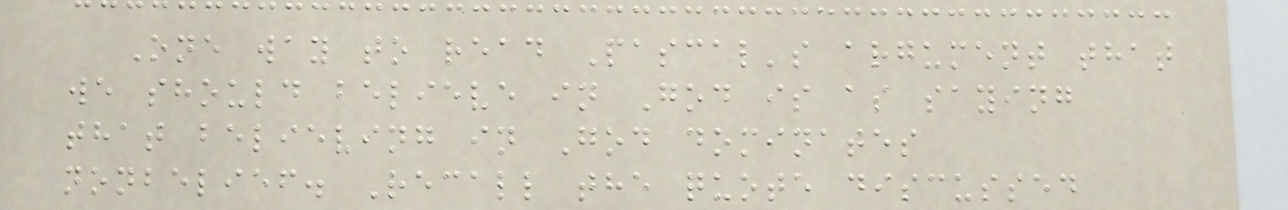One way to read Pascal's argument that
we should believe in God is as saying
that believing in God dominates
nonbelief. Recall the quote discussed
